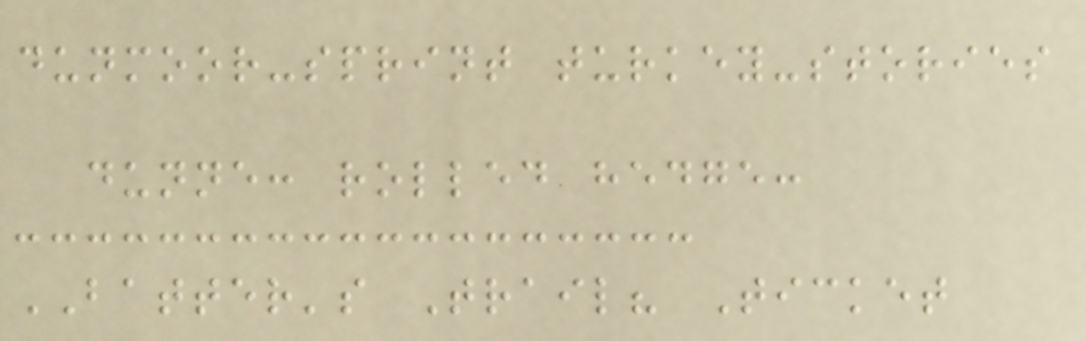dunmoor-sprint turkey-stories
dunne: rolled hedge:
BATTER's Trail? Ticket
